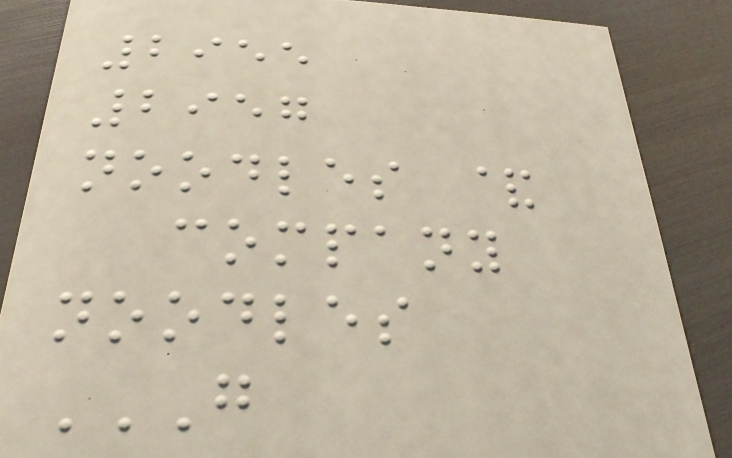2955
2957
noodles &
company
noodles
G
